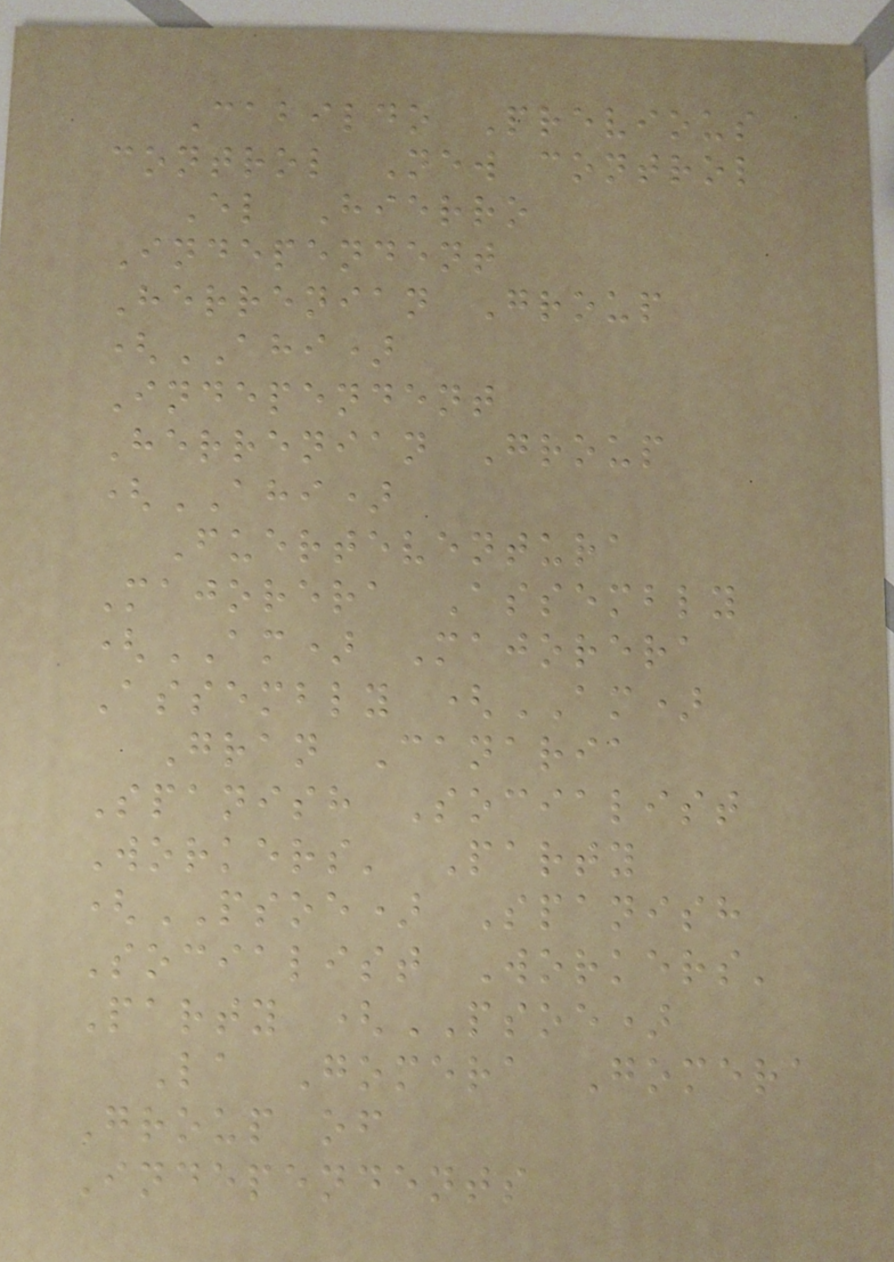Cabildo Previous
control New control
El Hierro
Independent
Herrenian Group
(AHI)
Independent
Herrenian Group
(AHI)
Fuerteventura
Majorera Assembly
(AM) Majorera
Assembly (AM)
Gran Canaria
Spanish Socialist
Workers' Party
(PSOE) Spanish
Socialist Workers'
Party (PSOE)
La Gomera Gomera
Group of
Independents
